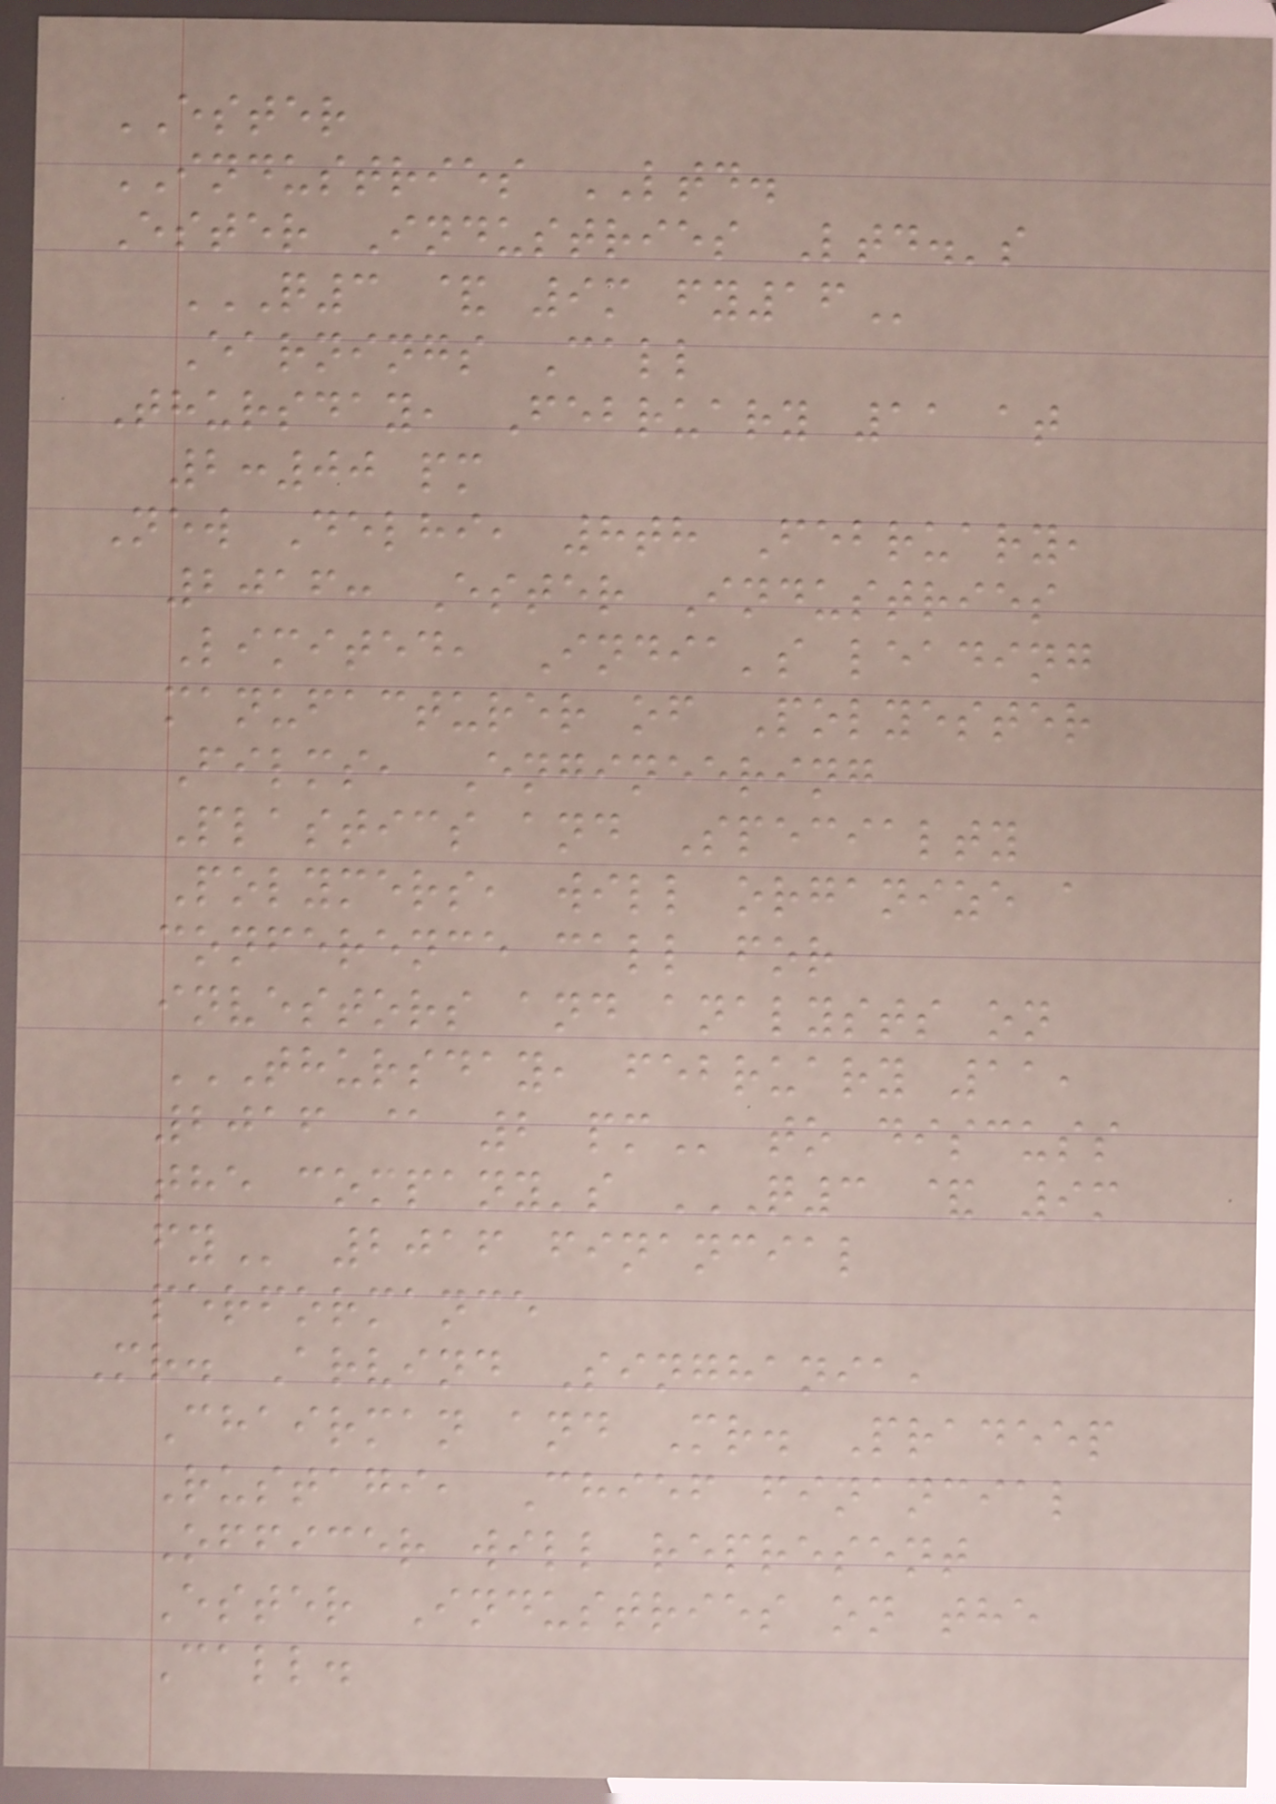ESTER
INDUSTRIES LTD.
Ester Industries Ltd.'s
Q3 & 9M FY16
Earnings Call
Thursday, February 11 at
2:00 pm
New Delhi, 8th February,
2016: Ester Industries
Limited, India's leading
manufacturer of Polyester
Films, Engineering
Plastics and Specialty
Polymers, will organize a
conference call for
investors and analysts on
THURSDAY, FEBRUARY 11,
2016 @ 2 PM to discuss
the company's Q3 & 9M
FY 2016 financial
performance
Mr. Arvind Singhania,
Chairman and Mr. Pradeep
Rustagi, Chief financial
Officer will represent
Ester Industries on the
Call.
